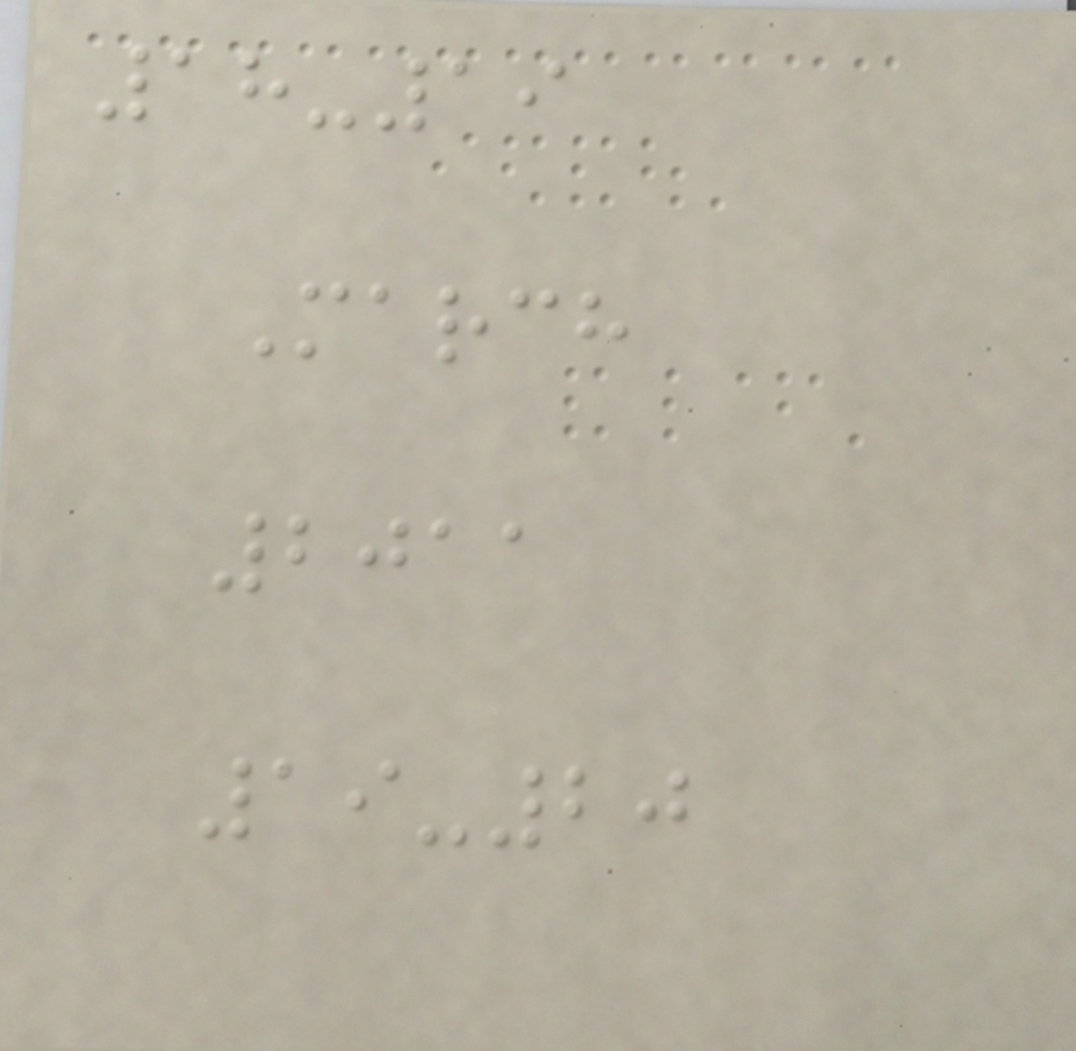18-19
March
2011
19-20
